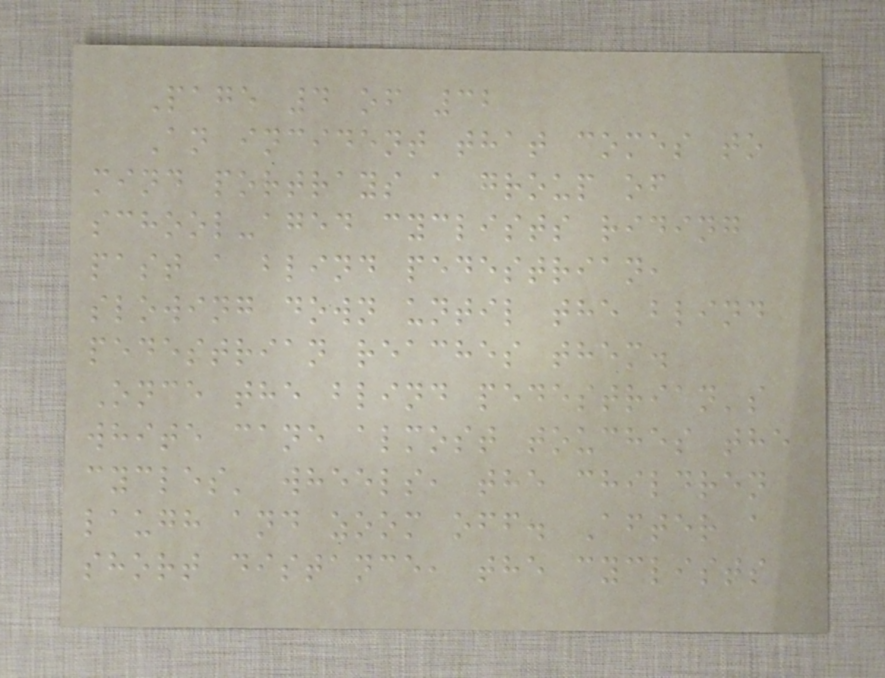Page 4 of 32
An incident that comes to
mind portrays a group of
school-aged cyclists riding
past a blind pedestrian,
slowing down until the blind
pedestrian reaches them.
Once the blind pedestrian's
white cane almost touches the
cycles' wheels, the children
laugh and zoom off. After a
short distance, the cyclists
